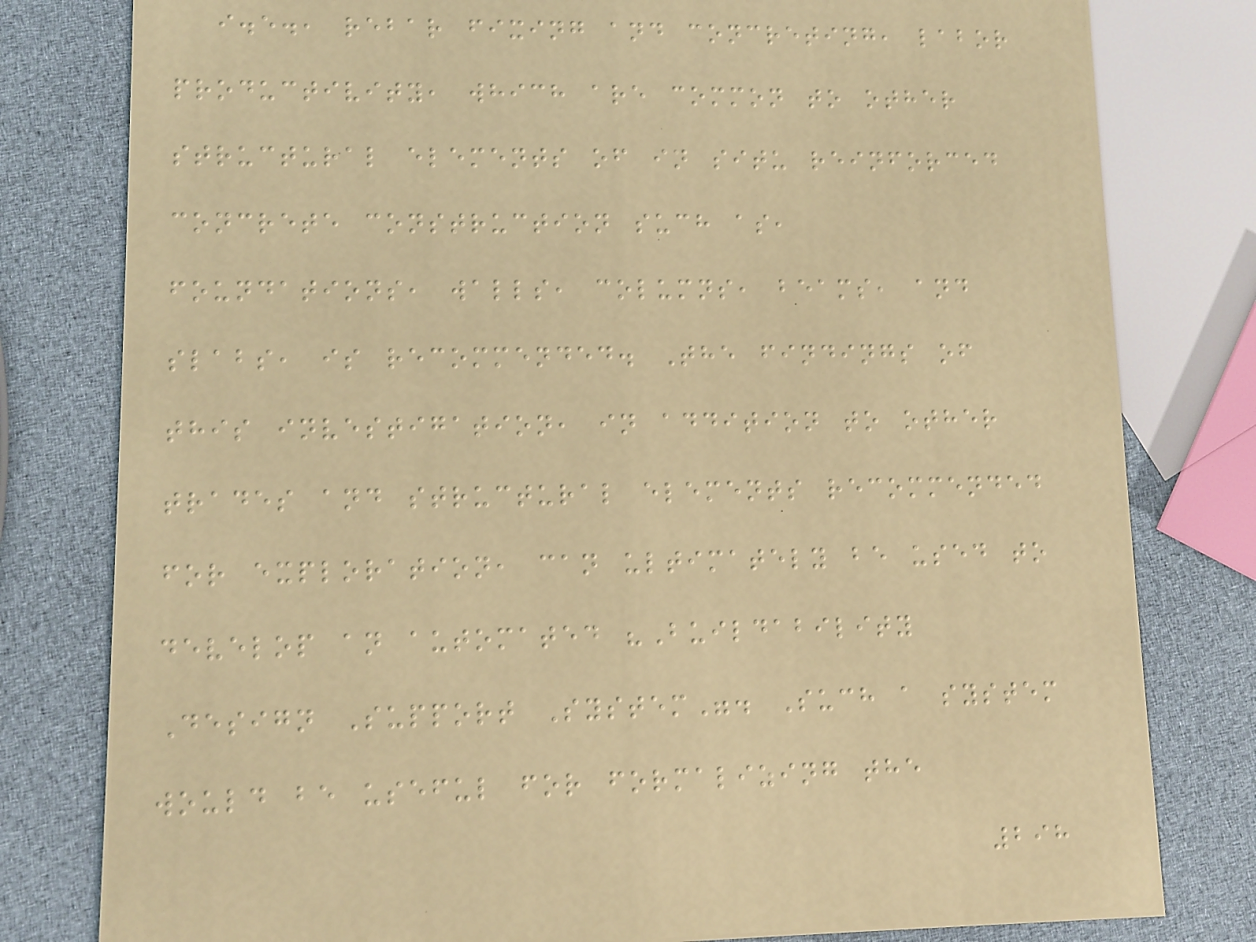i.e., rebar fixing and concreting, labor
productivity, which are common to other
structural elements of in situ reinforced
concrete construction such as,
foundations, walls, columns, beams, and
slabs, is recommended. The findings of
this investigation, in addition to other
trades and structural elements recommended
for exploration, can ultimately be used to
develop an automated "Buildability
Design Support System". Such a system
would be useful for formalizing the
298
